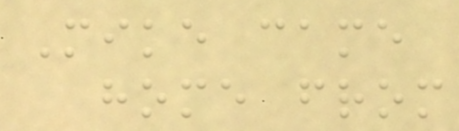Mike came
home from
